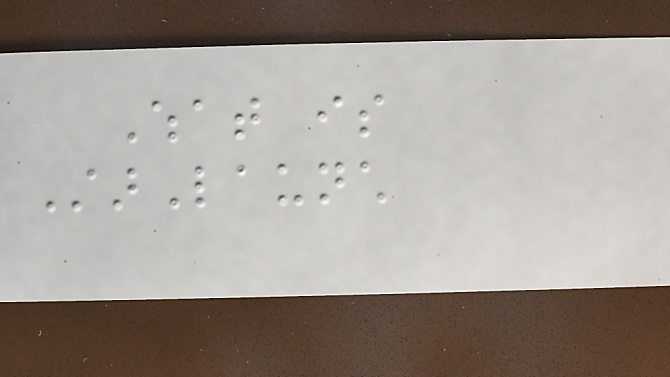What is
StarLaunch
